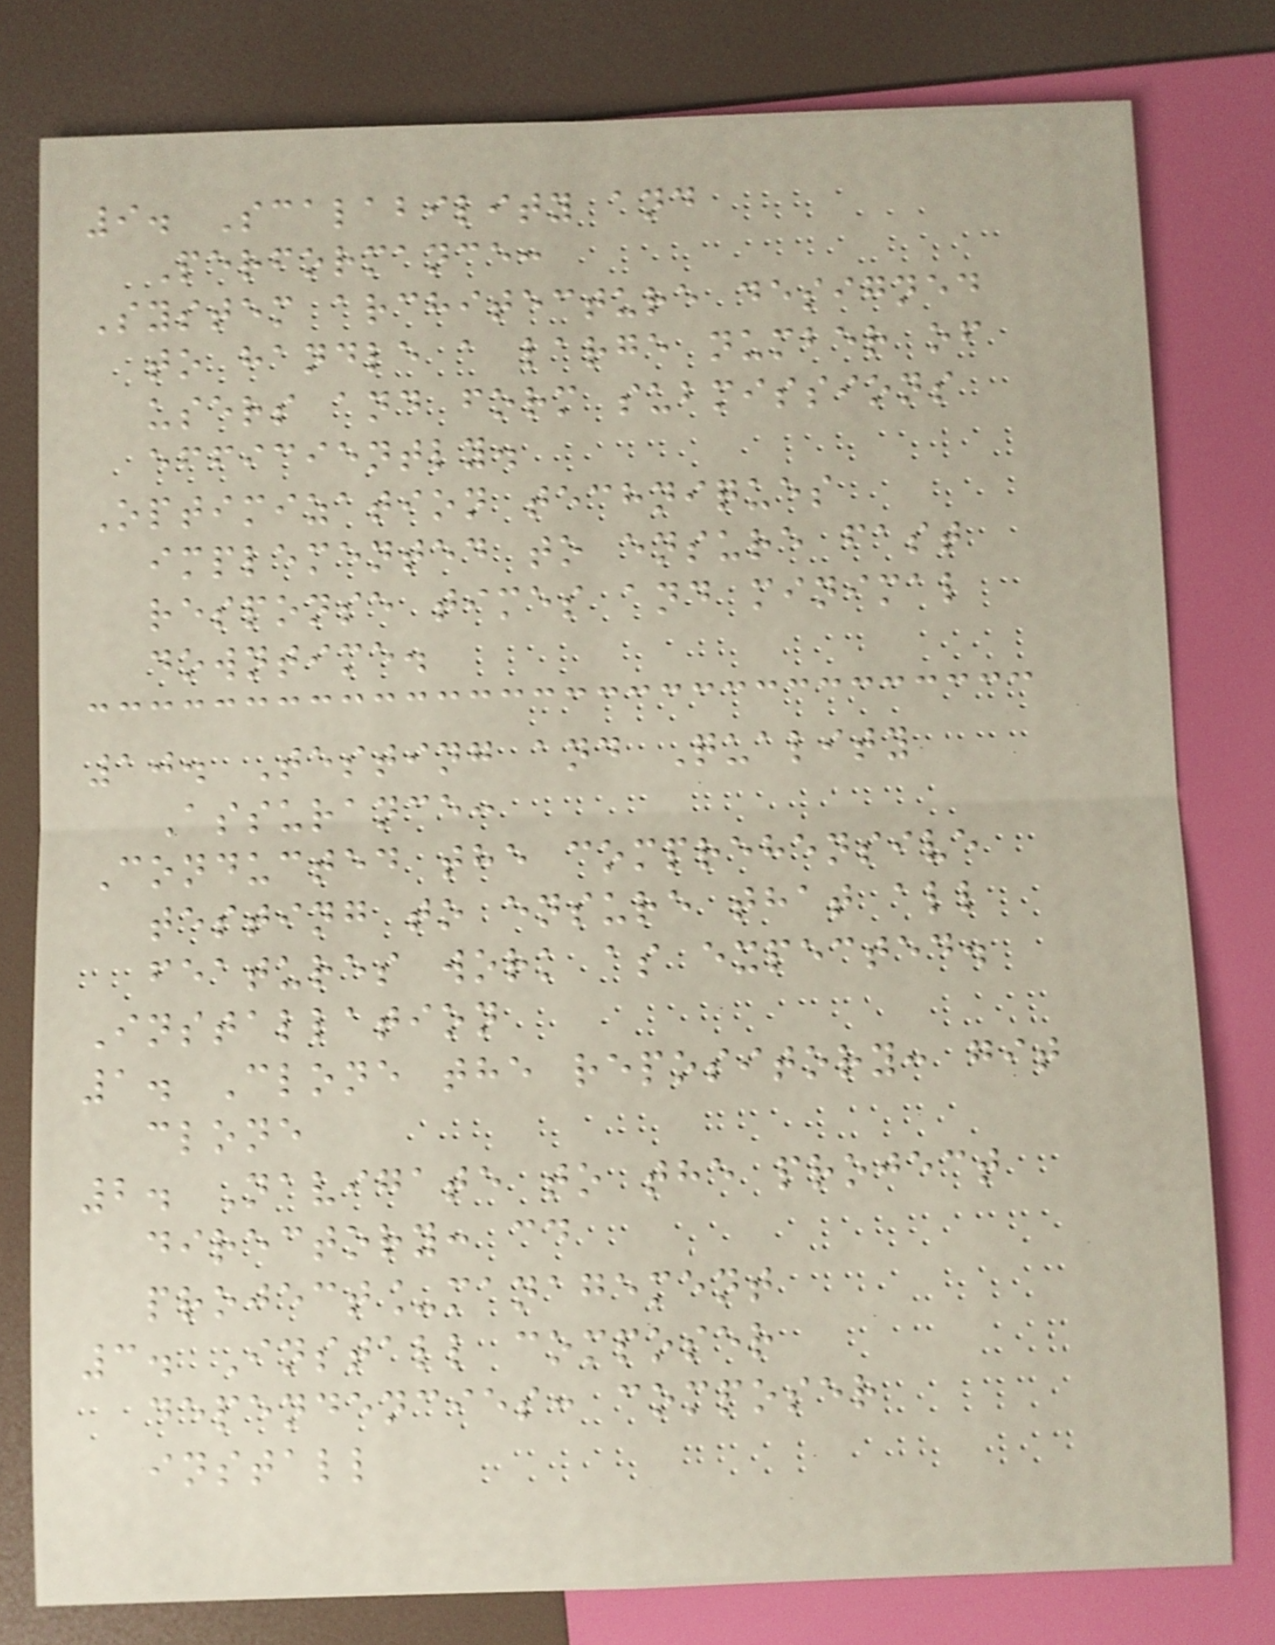9. Scalability and
Performance:
System architecture designed
to handle a large number of
users and form submissions
efficiently.
Optimization techniques
implemented to ensure fast
response times and minimal
downtime.
10. Testing and Quality
Assurance:
Conducted the comprehensive
testing to ensure that all
features work as expected.
Installation
1. Clone the repository: git
clone
2. Navigate to the project
directory: cd
project_management
3. Install composer
dependencies: composer
install
